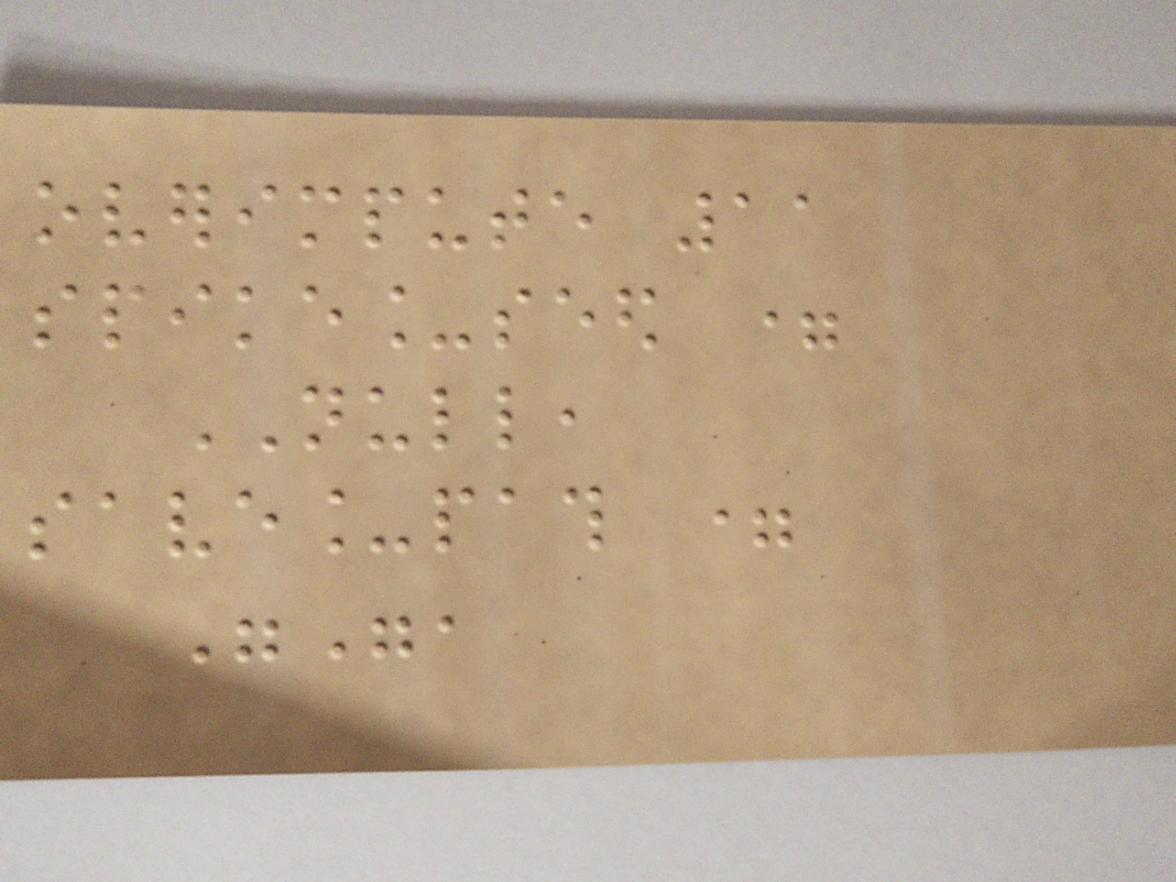overimpute 11
spike_seed =
NULL,
save_path =
"",
